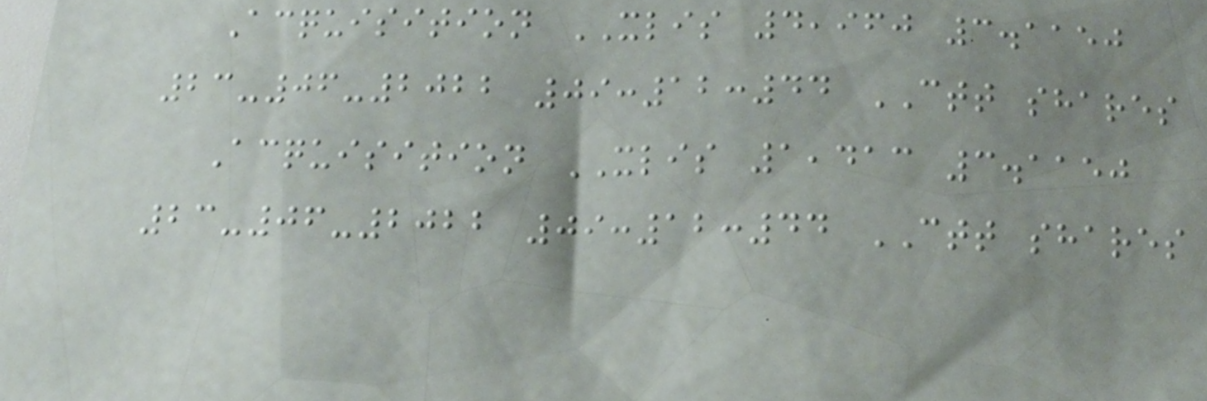Acquisition XLIS 4,960 3.1150
23-06-2022 09:12:44 CTT shares
Acquisition XLIS 1,413 3.1150
23-06-2022 09:12:44 CTT shares
